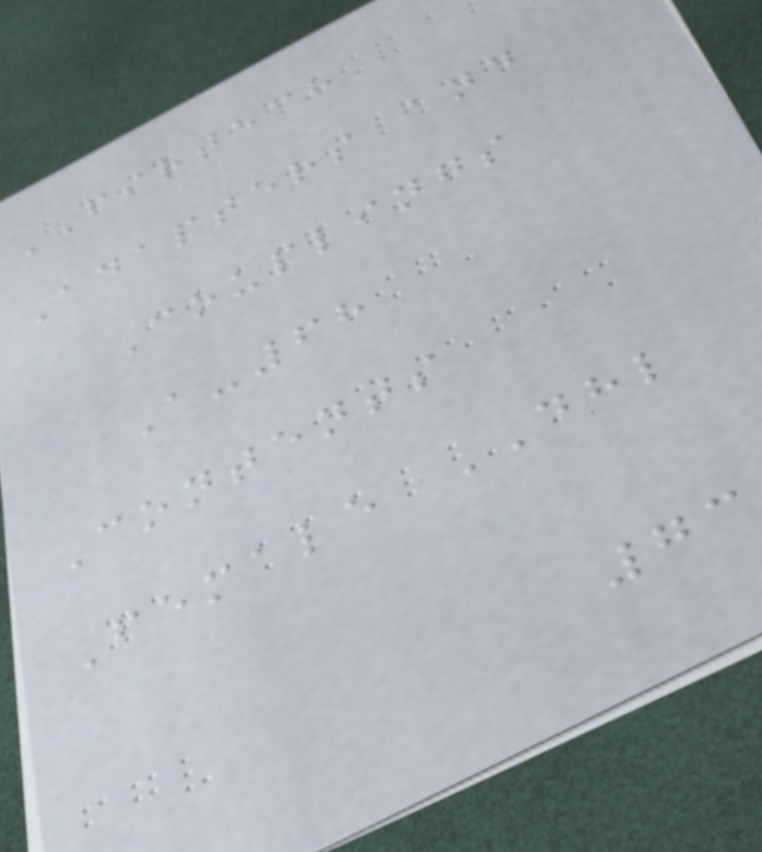FIRTECH
Adapters and
Couplings
A-68
Contents
Female DHL
73
